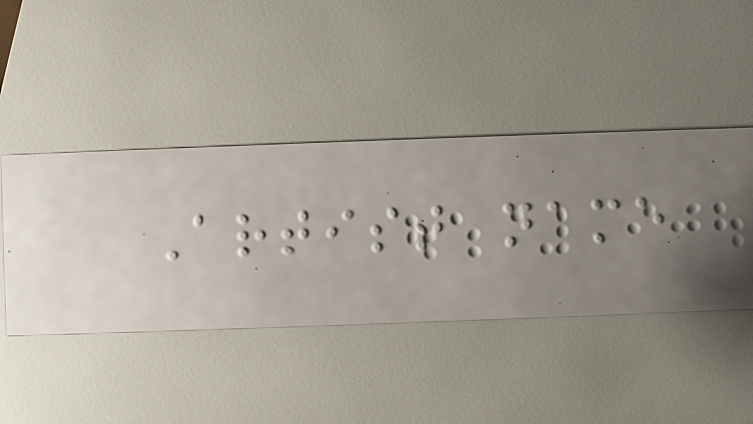Artist name
